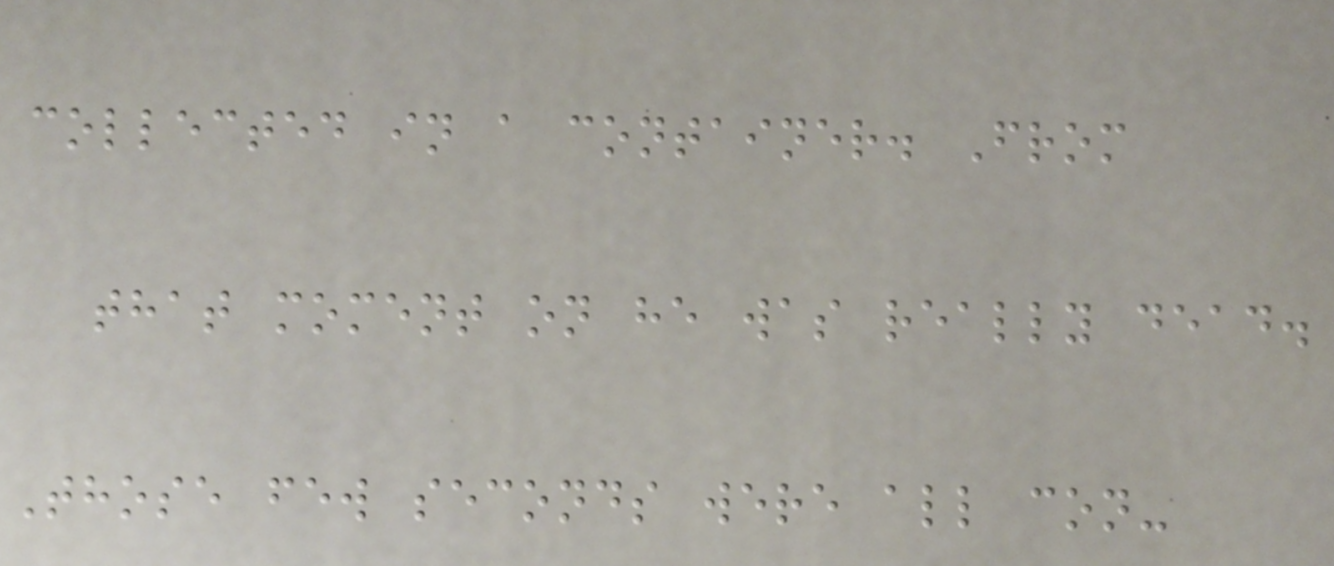collected in a container. From
that moment on he was really dead.
Those few seconds were all con-
